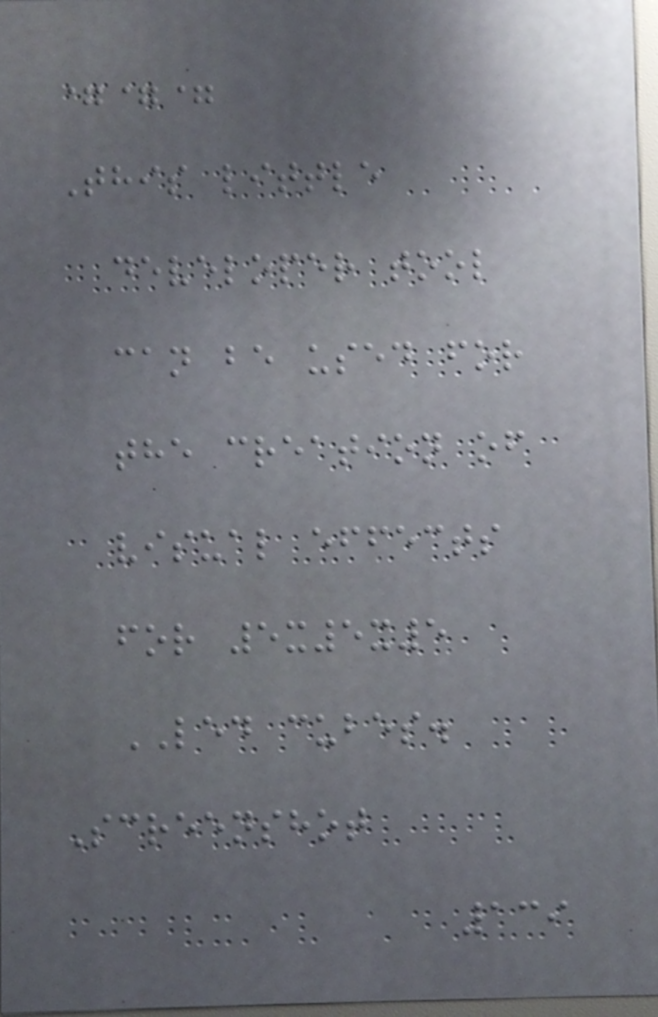===
This little
developer tool
can be used for
the creation of
visual effects
for 5x5x5
LED cubes.
Screenshot
139
